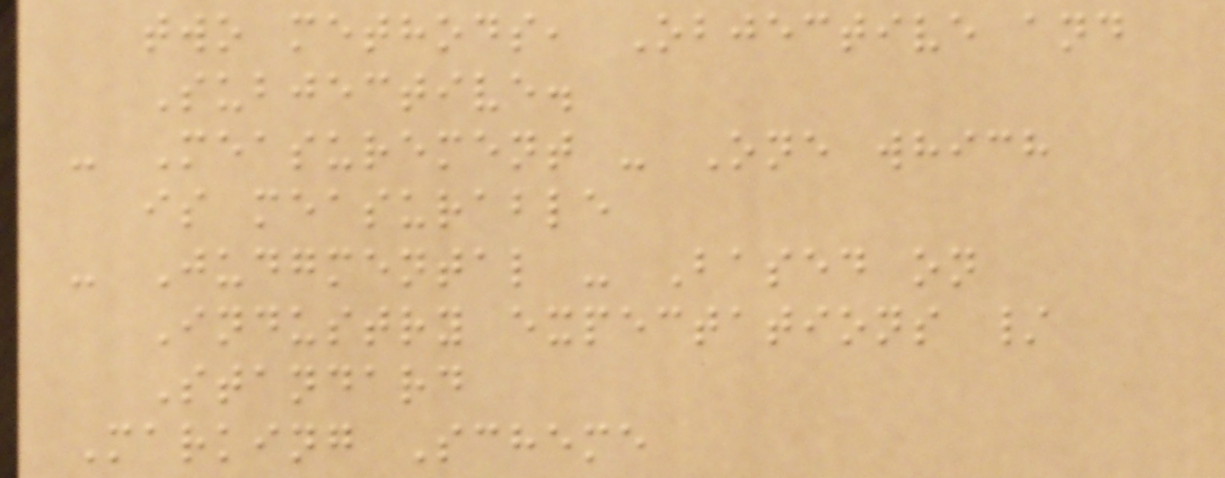two methods, Objective and
Subjective.
- Measurement - One which
is measurable
- Judgmental - Based on
Industry expectations /
Standard
Marking Scheme
